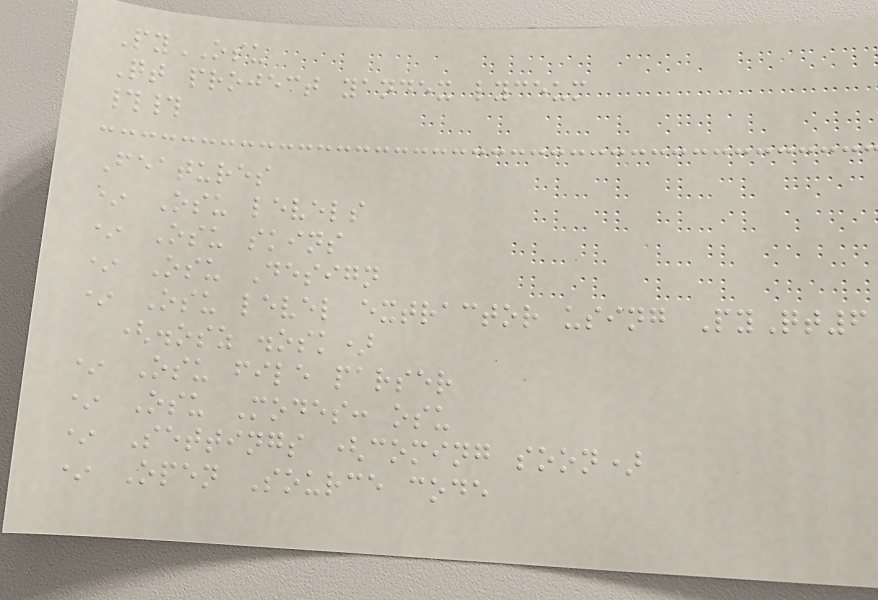PyOSU
Qt project yandex lyceum
##
Features
* Osu levels
* Osu skins
* Osu Design
* Osu level extractor using PyQt6
(.osz .osk)
* Osu file parser
* Osu Modes: osu
* Settings (coming soon)
* Open Source code
